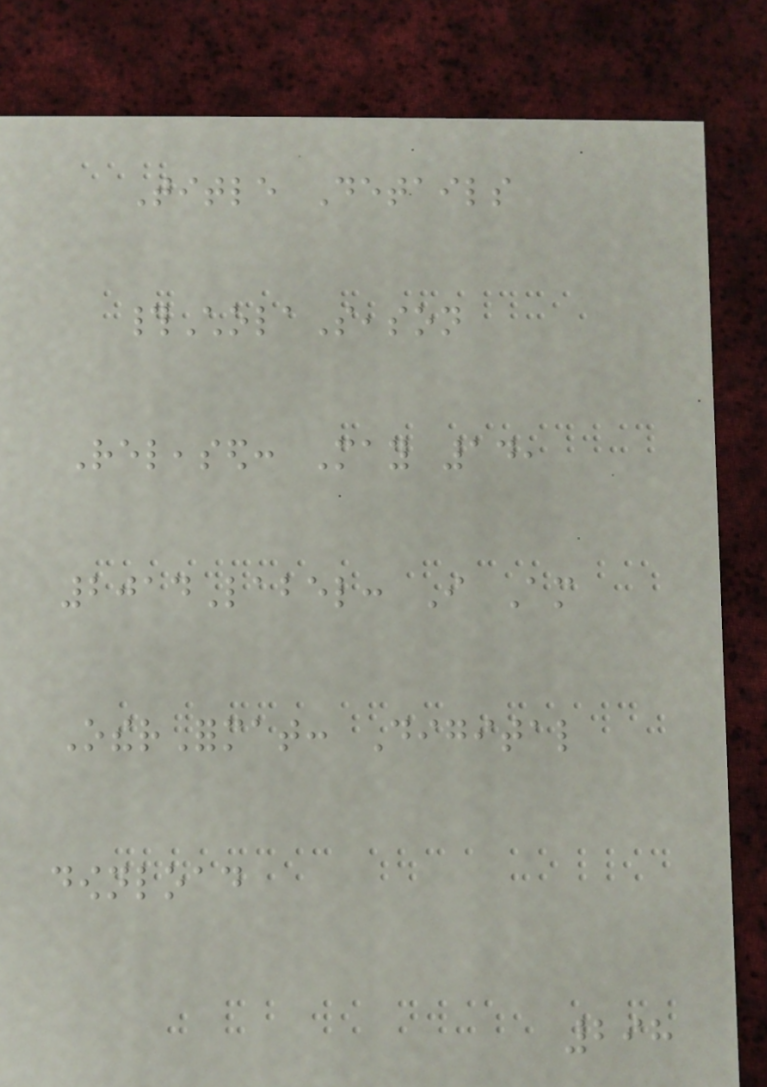Title Details
#CholaSeason
Released: May 14,
2014Label: I Am
OtherFormat: Digital
download
298
